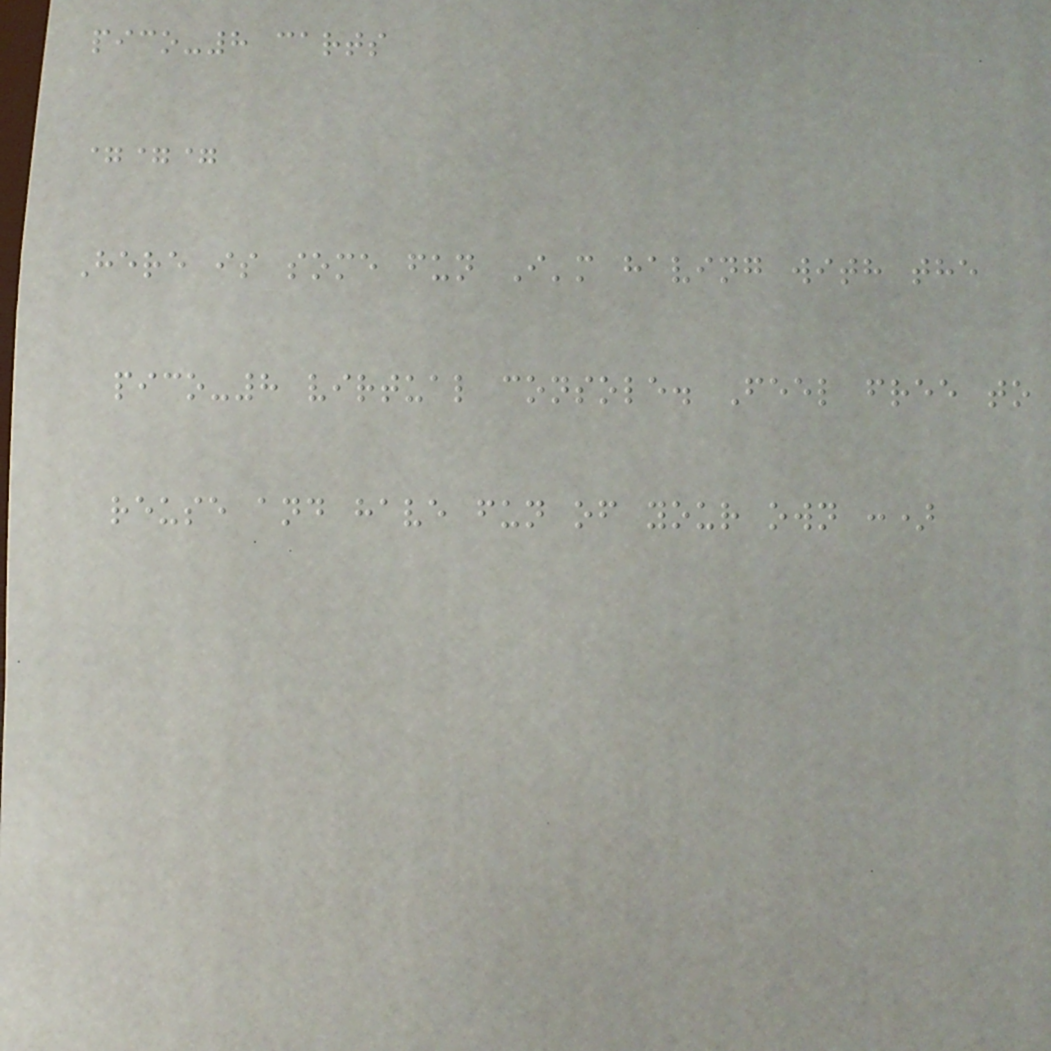pico-8 carts
===
Here is some fun I'm having with the
pico-8 virtual console. Feel free to
reuse and have fun of your own :)
